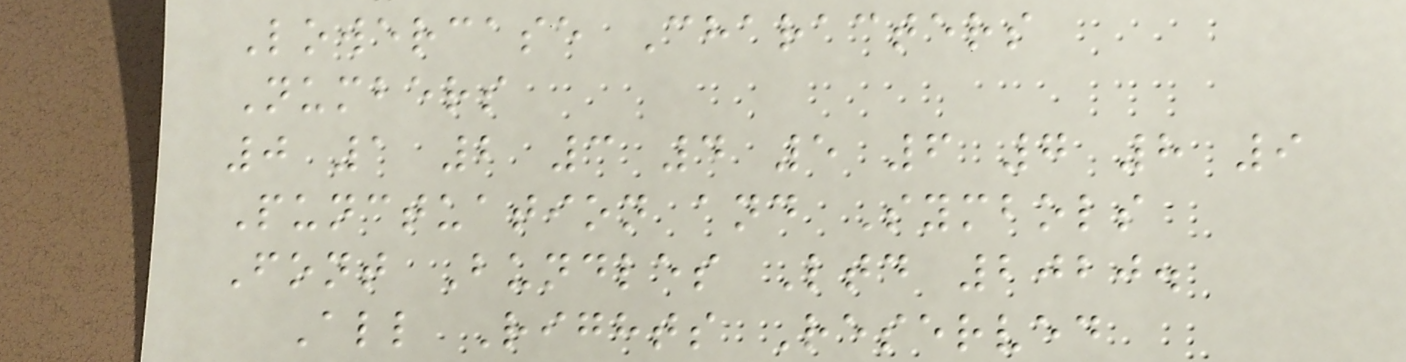Lowercase Characters
Numbers
0 1 2 3 4 5 6 7 8 9
Punctuation and Symbols
Font Bundles Ltd 2020.
All Rights Reserved
